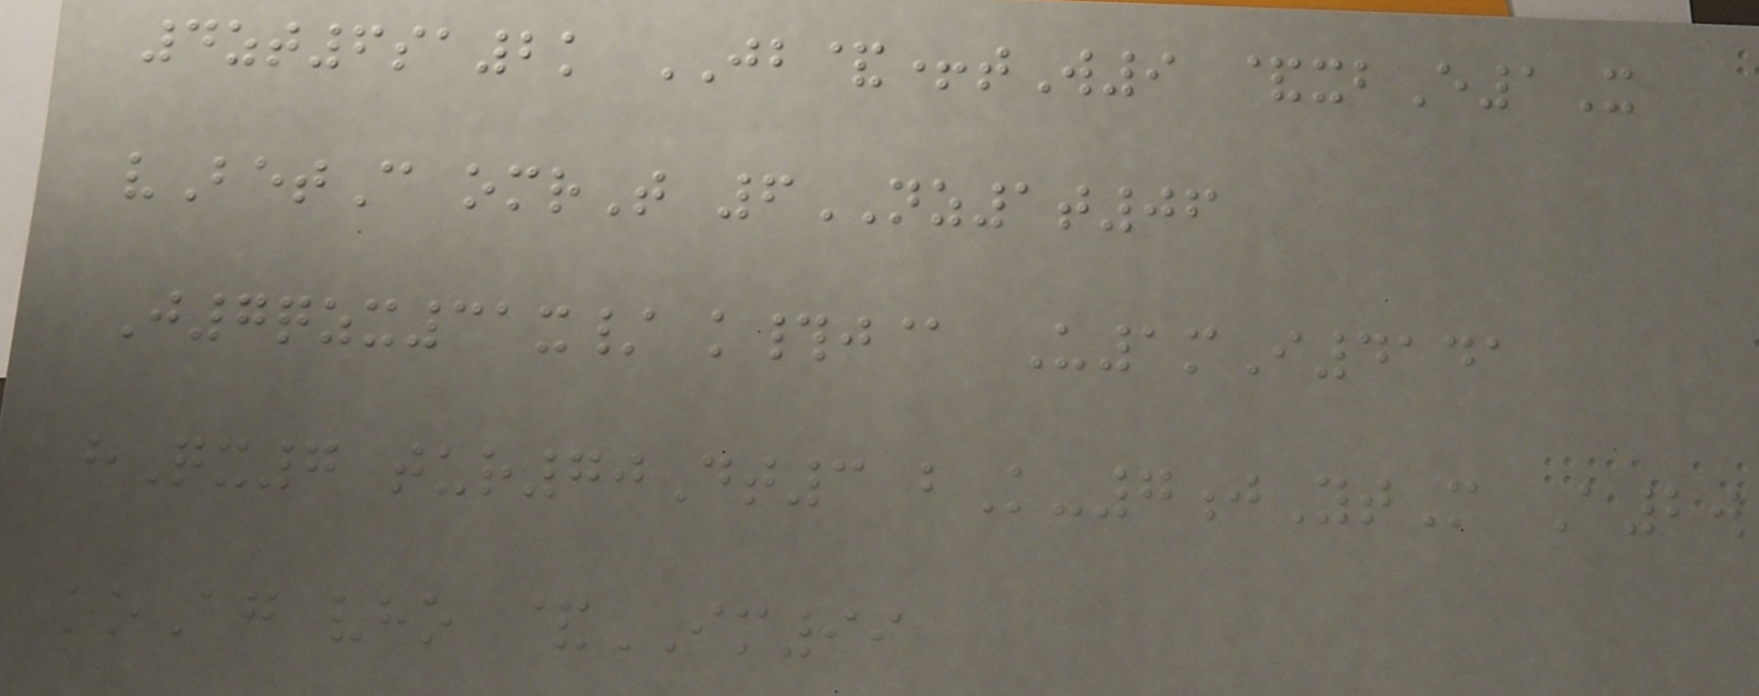4zt6sa2k JB&+tW9 &xbE1X
vBetC omrT 6NZ1t06
J7qzx31x/ k#j@ U1mI4141
hQx7 tur70Dt3 bK-7jYtM A2w
ooAg vho &IM99
